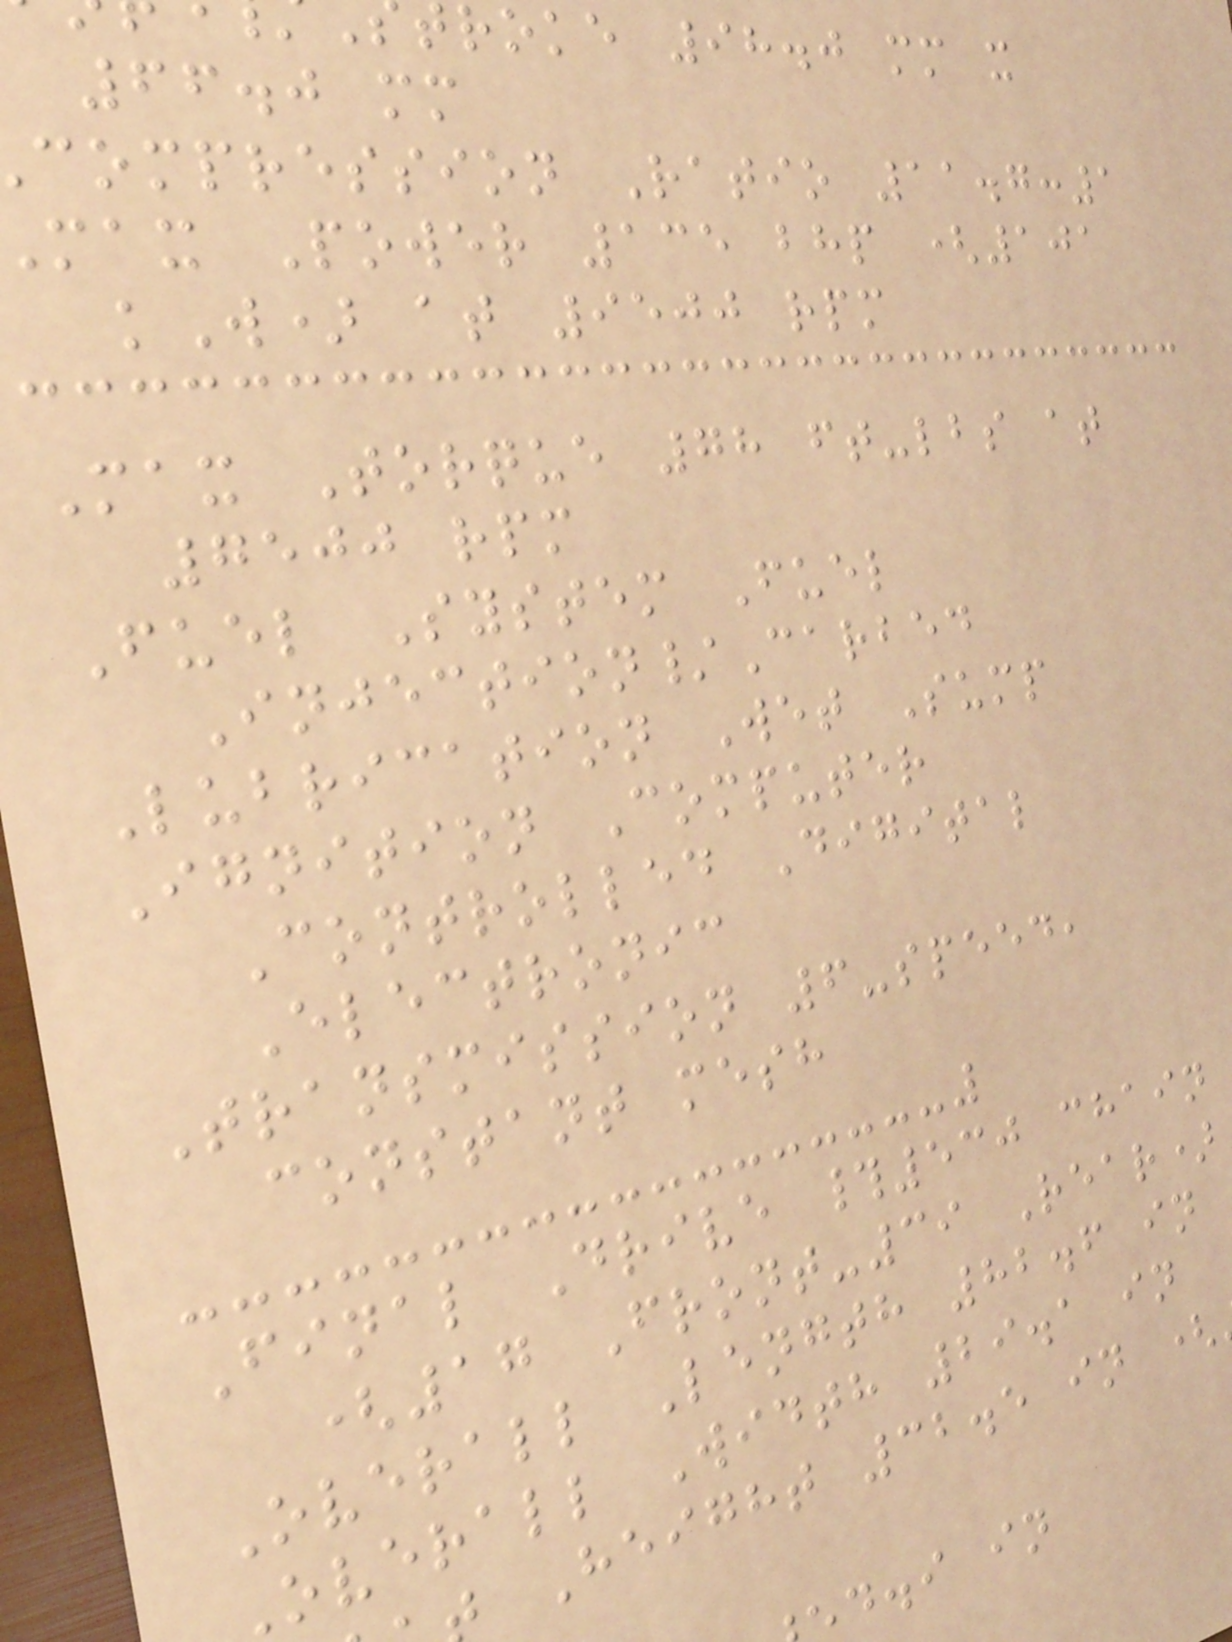roke 98.0 mm x
66.0 mm
compression Ratio 11.7:1
max Power 135 bhp (101
kW) at 9500 rpm
Max Torque 78 ft-lbs at
7500 rpm
Fuel System Fuel
Injection/Carbed
Lubrication Wet Sump
Ignition Computer
Controlled Digital
Electronic
Transmission 6-speed,
constant mesh
Final Drive #530 chain
(17 Front-39 Rear)
Overall Length 82.6 in
overall Width 29.1 in
Height 32.5 in (
d.i in
